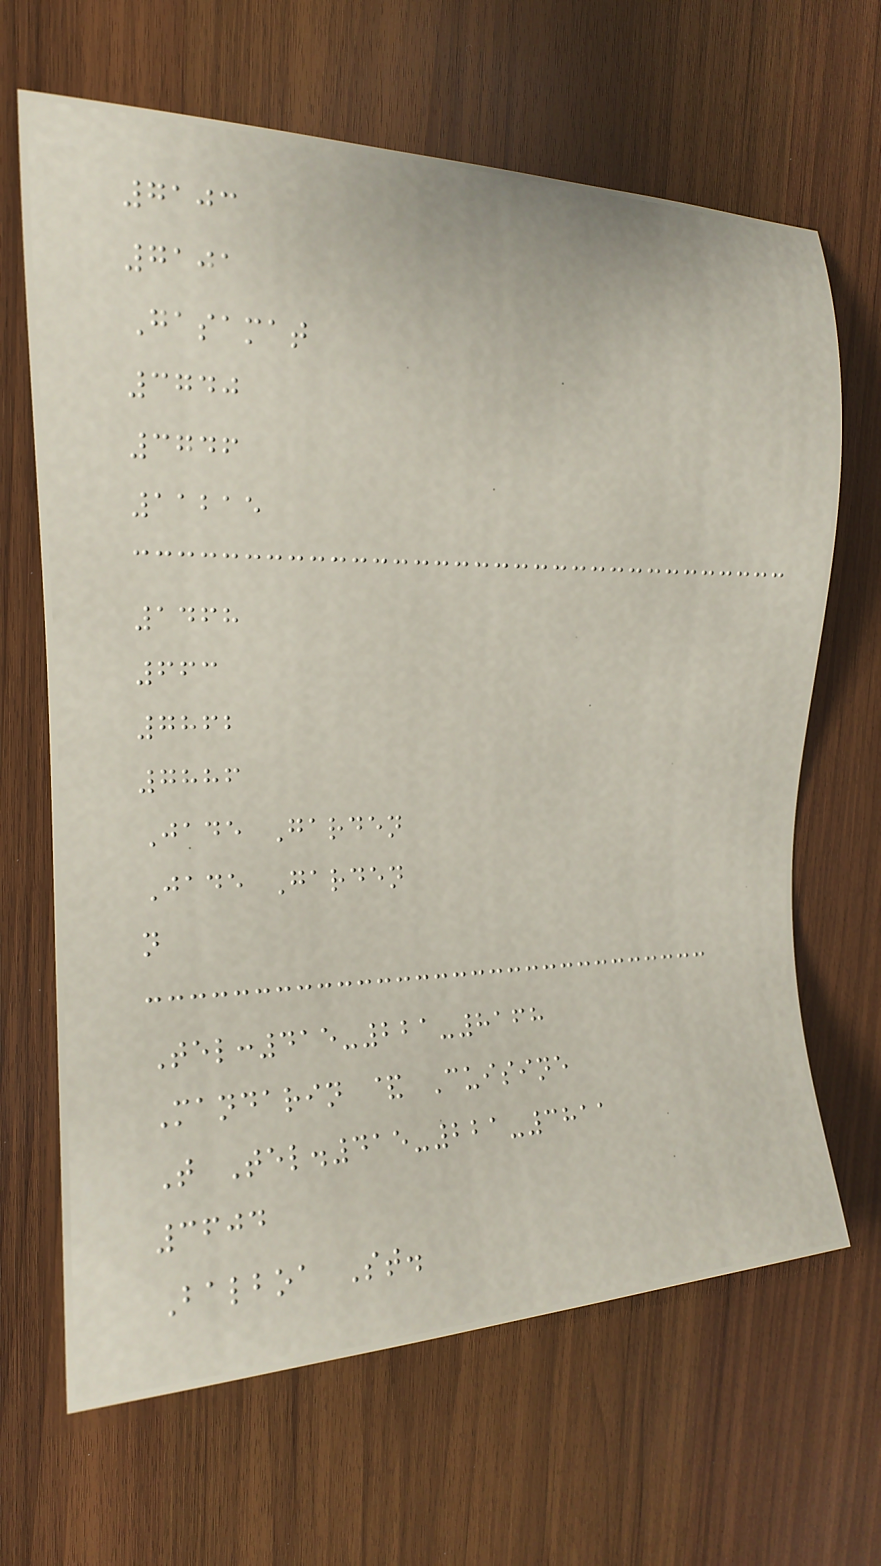7103
7101
Gasamat
3740
3746
11215
1468
663
7862
7886
Jade Garden
Jade Garden
n
Tel:415-221-8168
Mandarin & Cuisine
T Tel.415-221-3811
3604
Balboa St.
